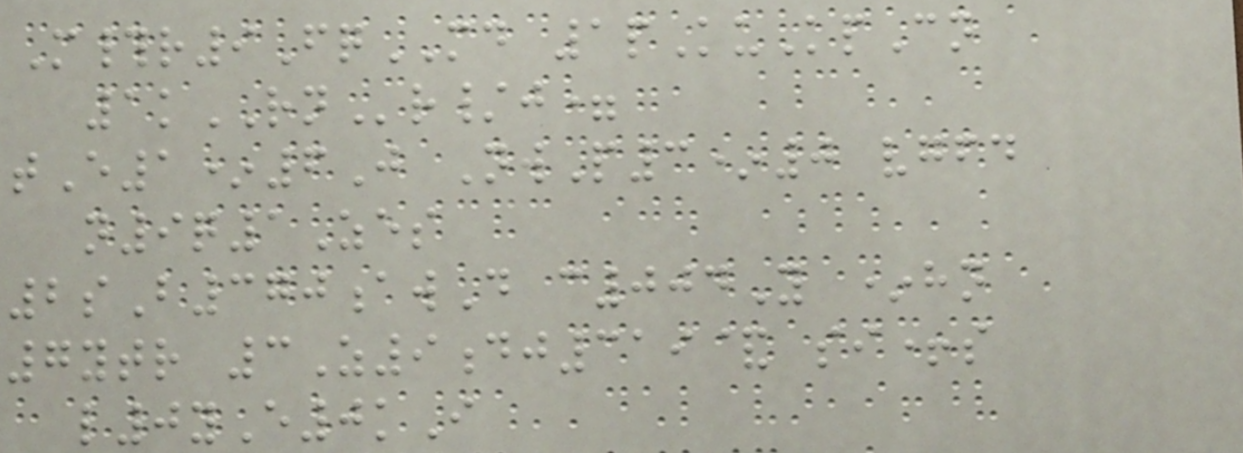M#r9FqMD 1pKuKpCn
1kRNr/j=
tE1*6J NwP3*0 vgfd
n9q1Zes
2sB370awD c004Y *hn
7ytr 3Z9dj319& si+s
l0yE0kI
